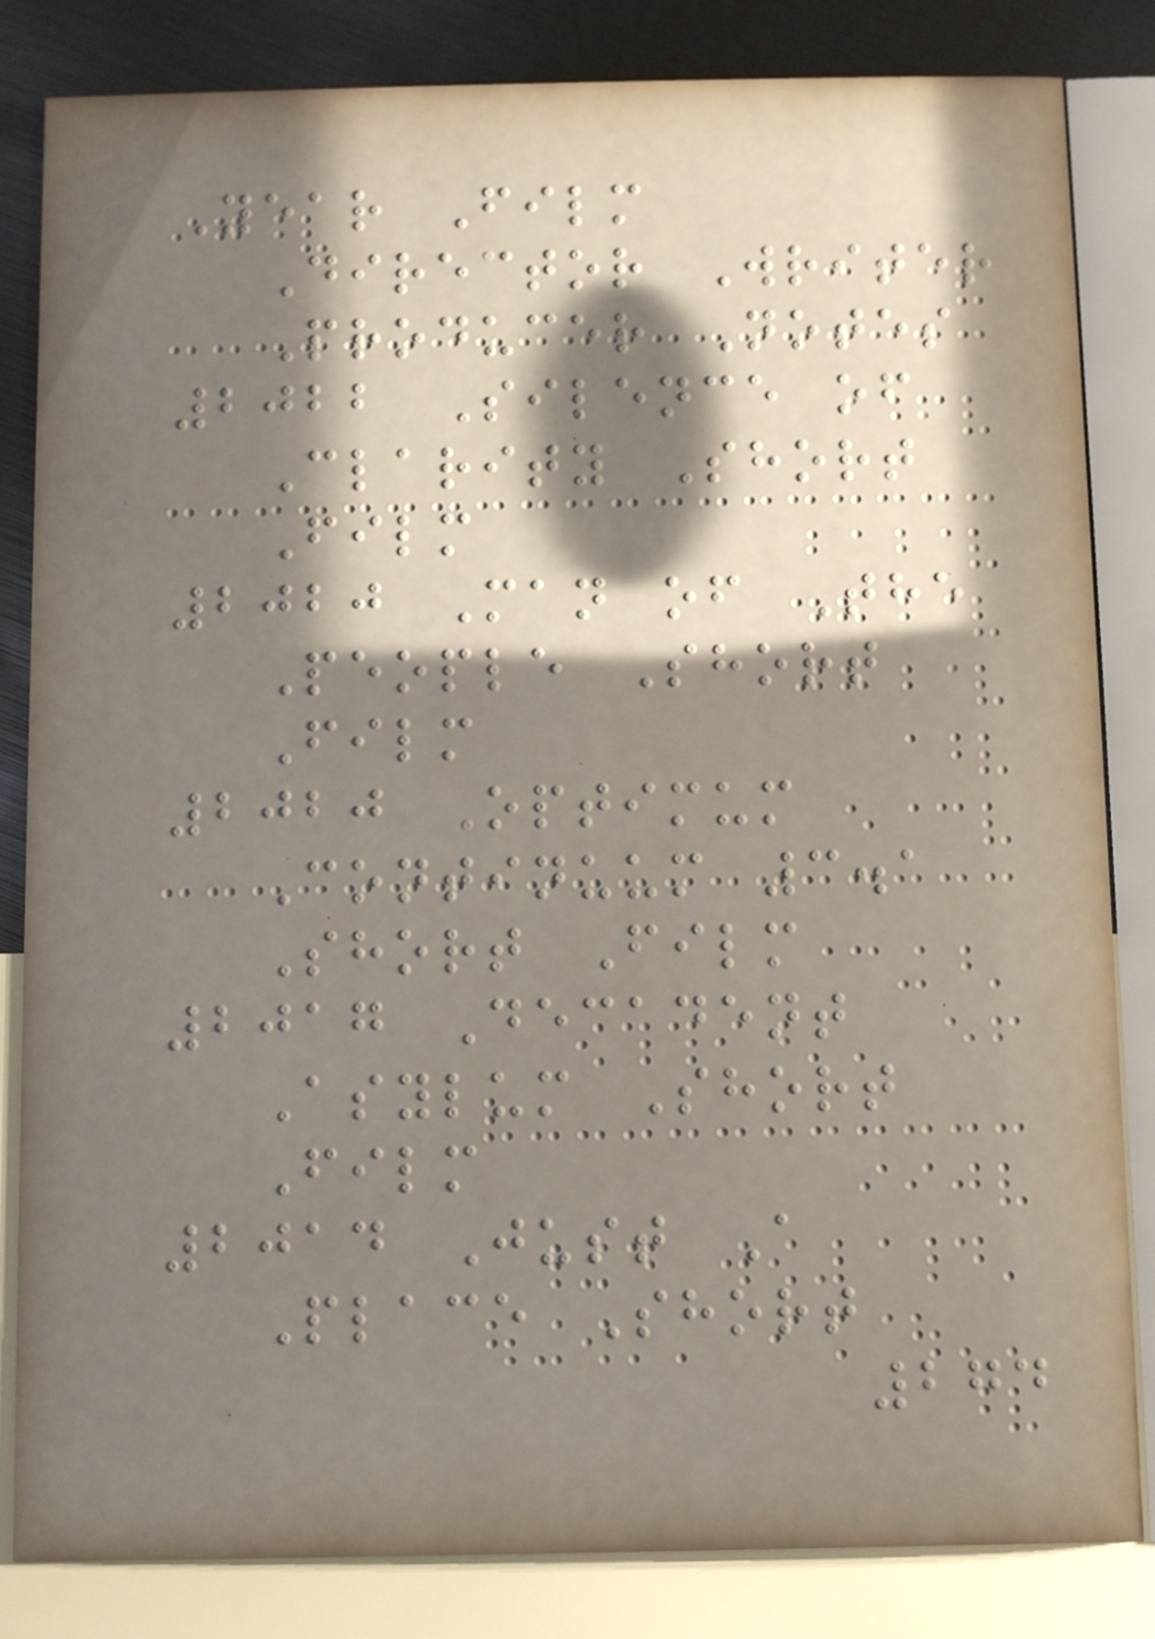Year Film
Director Writer
Producer Notes
2022 Silence of
Clarity Short
Film
2020 Man of The
People Short
Film
2020 Optimum
Continuum 3.1
Short Film
2017 Decadent
Asylum Short
Film
2014 Just A
Place Short
274
